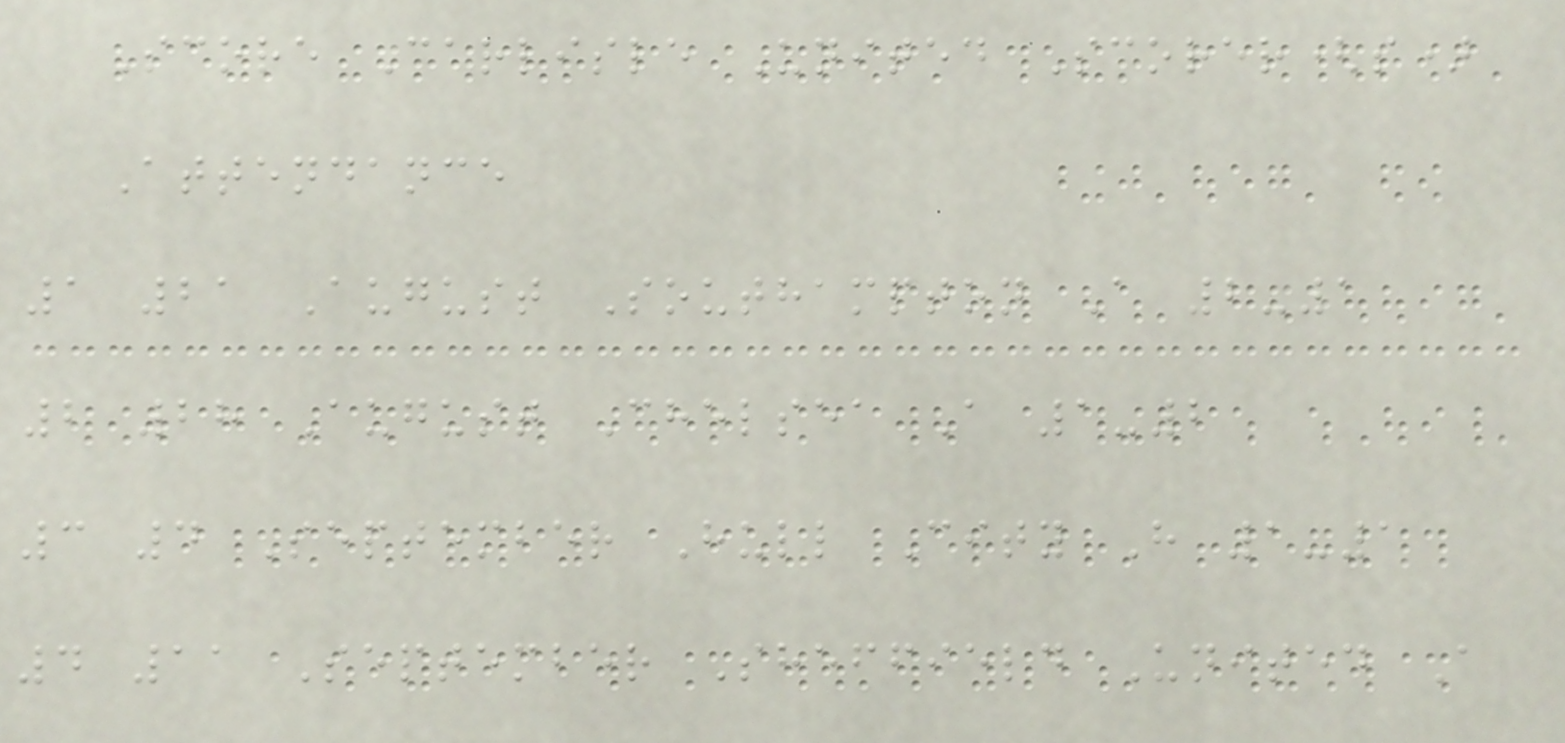Score Carlisle United Scorer(s)
Attendance
1 21 August Southampton A 2-1
2 28 August Chelsea A 1-2
3 4 September Hull City H 1-1
4 11 September Sheffield United A
